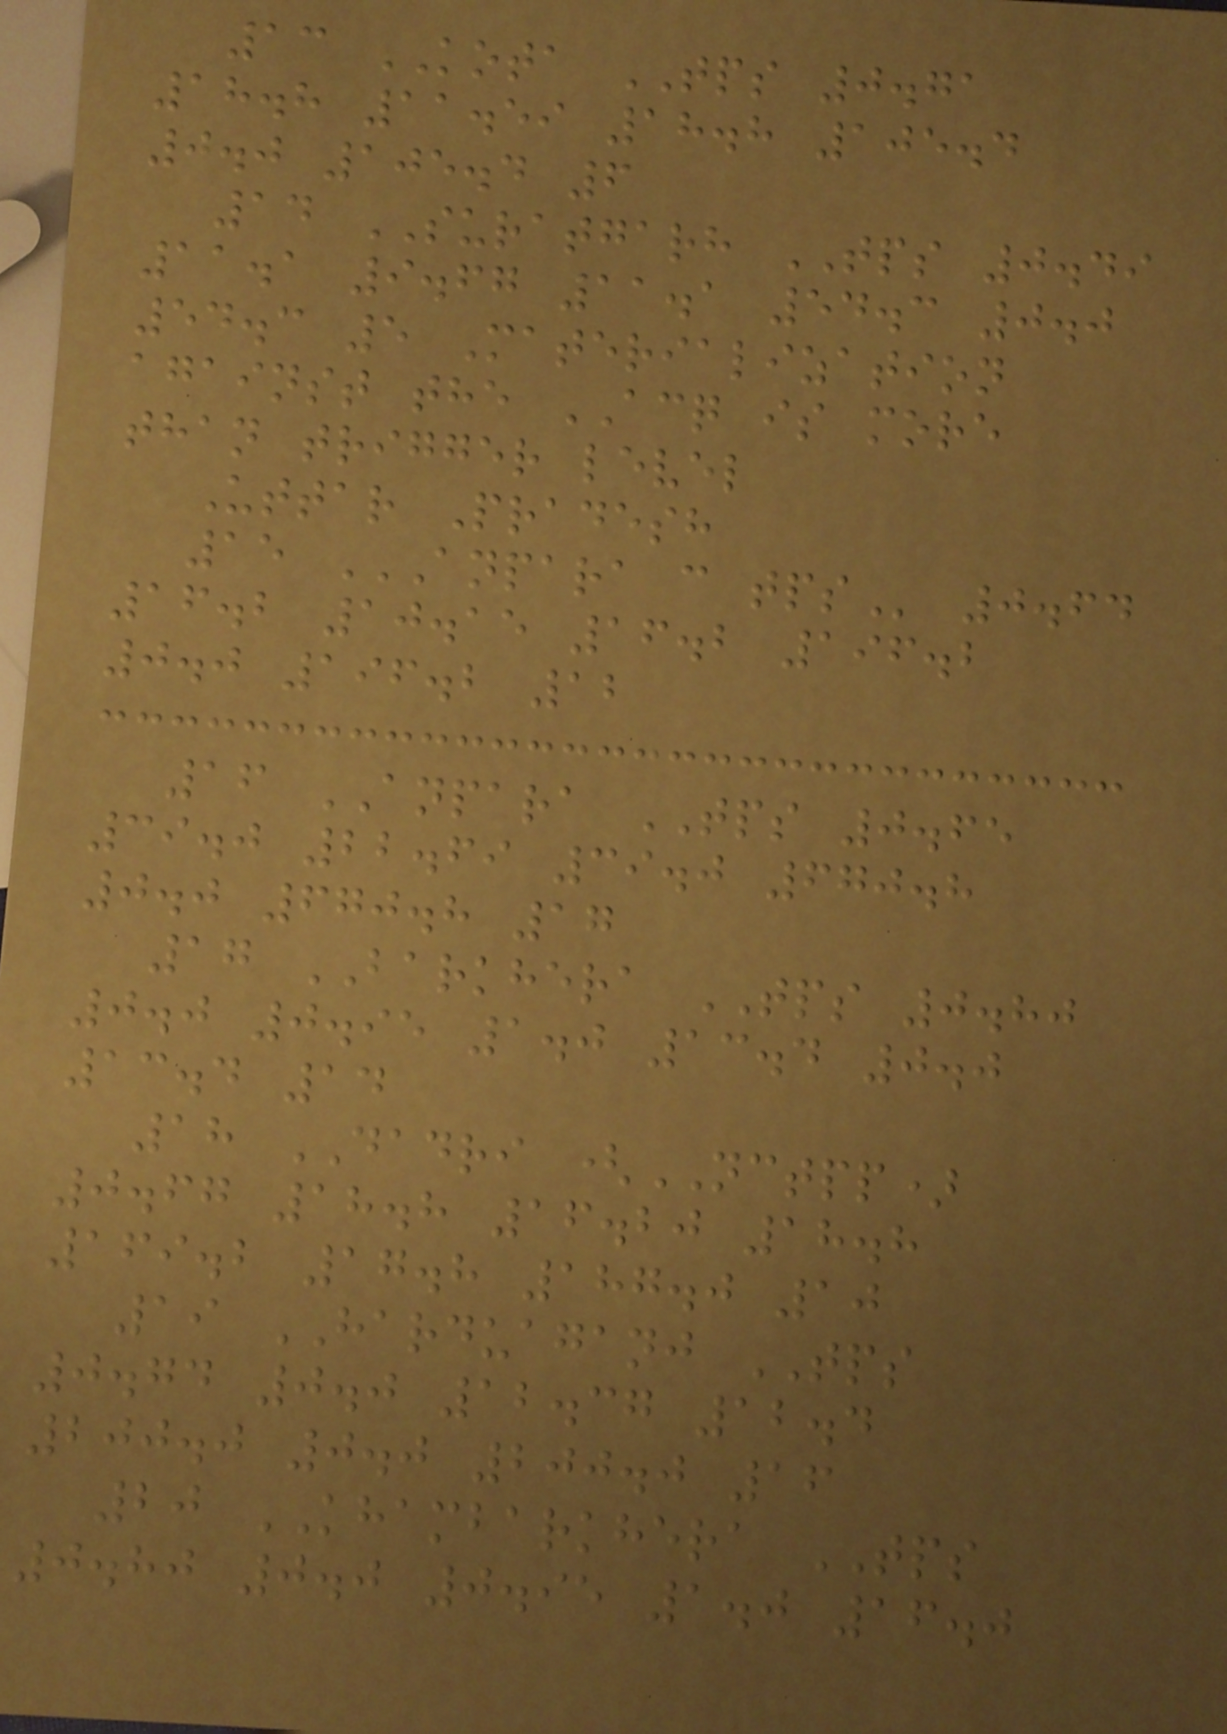13 KOTA TPS 0.71
18.8 11.59 18.8 105.4
0.0 105.4 6
14 SURATGARH TPS 0.49
11.1 9.67 11.1 54.3 0.0
54.3 5 Materialization
against the ACQ is more
than trigger level
Uttar Pradesh
15 ANPARA C TPS 0.64
16.2 10.15 16.2 196.2
0.0 196.2 12
16 ANPARA TPS 0.65
39.0 22.69 39.0 670.8
0.0 670.8 17
17 BARKHERA TPS 0.80
0.0 0.95 1.0 13.4 0.0
13.4 14
18 DADRI (NCTPP)
0.67 18.8 16.20 18.8
169.2 17.8 187.0 10
19 HARDUAGANJ TPS
0.74 0.0 12.37 12.4
200.0 0.0 200.0 16
20 KHAMBARKHERA TPS
0.80 0.0 0.95 1.0 16.0
